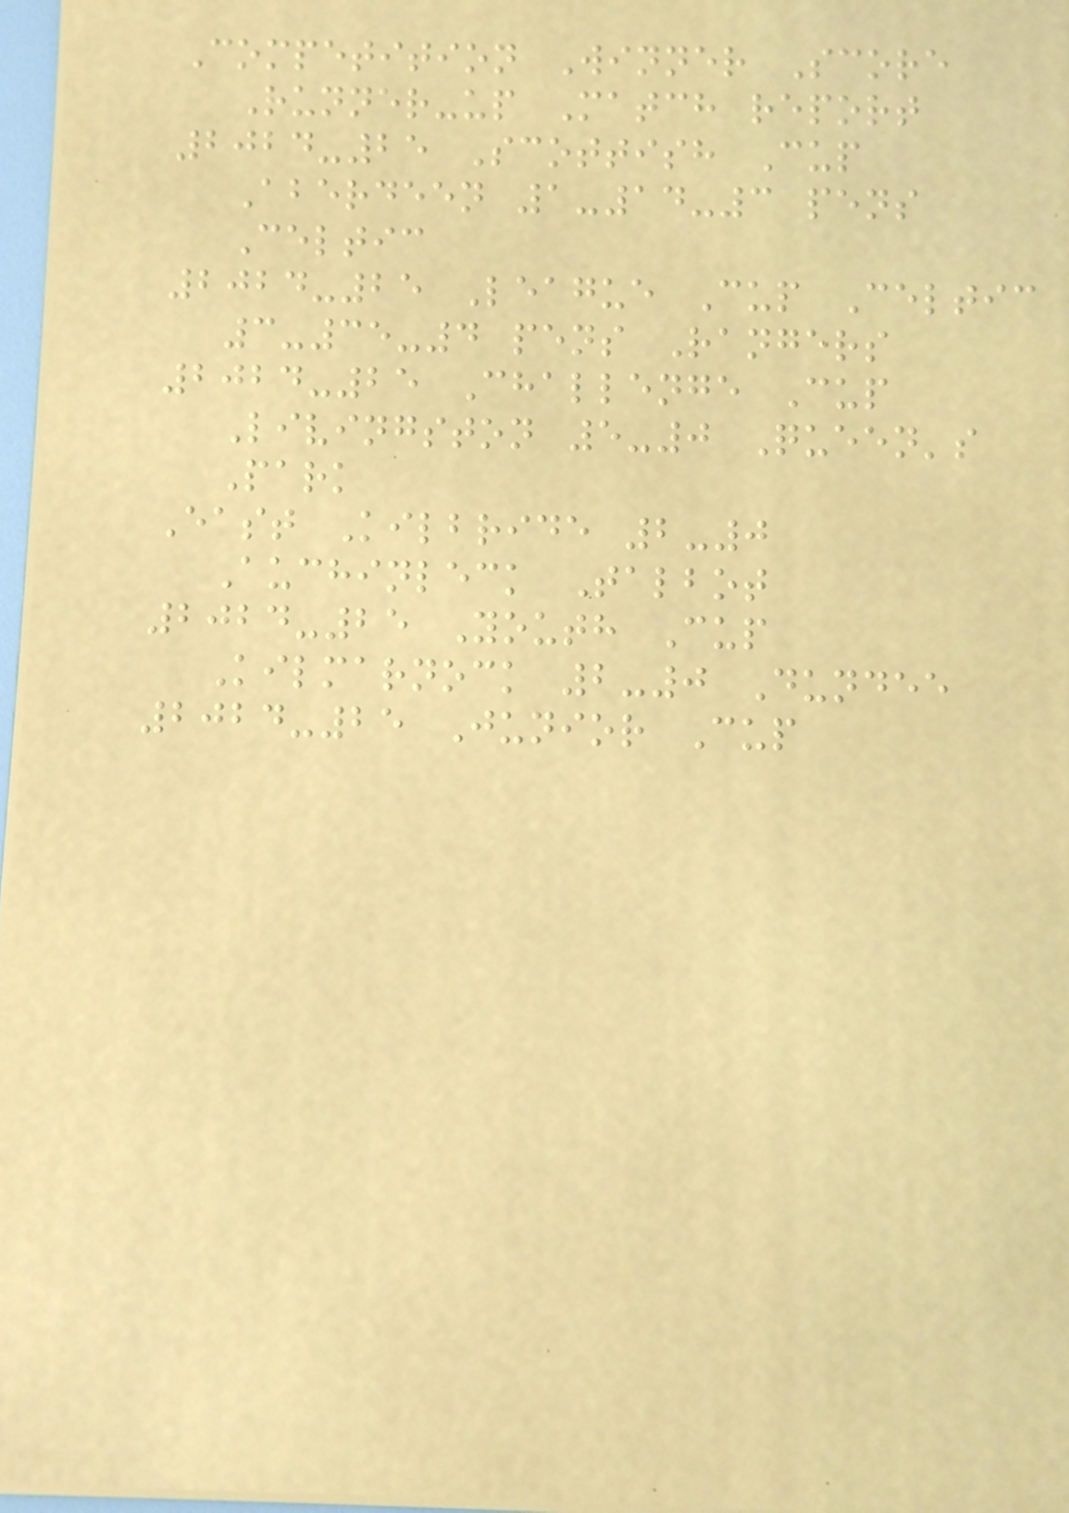Competition Winner Score
Runner-up Match report
2024-25 Scottish Cup
Aberdeen 1-14-3 pens
Celtic
2024-25 League Cup Celtic
3-35-4 pens Rangers
2024-25 Challenge Cup
Livingston 5-0 Queen's
Park
East Kilbride 2-0
Auchinleck Talbot
2024-25 Youth Cup
Kilmarnock 2-0 Dundee
2024-25 Junior Cup
